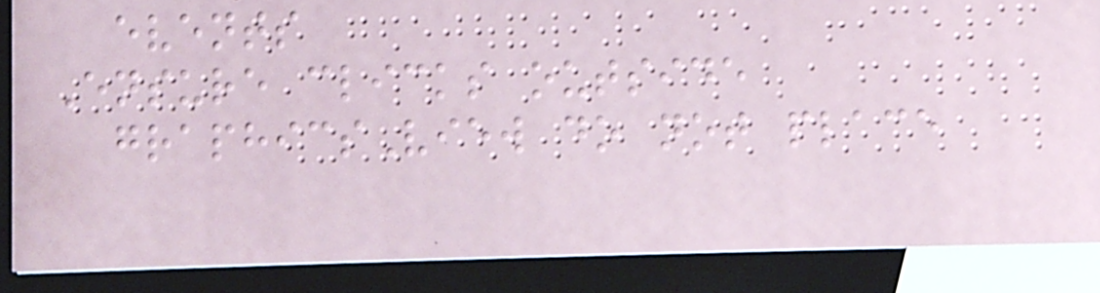events
Ensure clicks outside
graphicsView do not place
